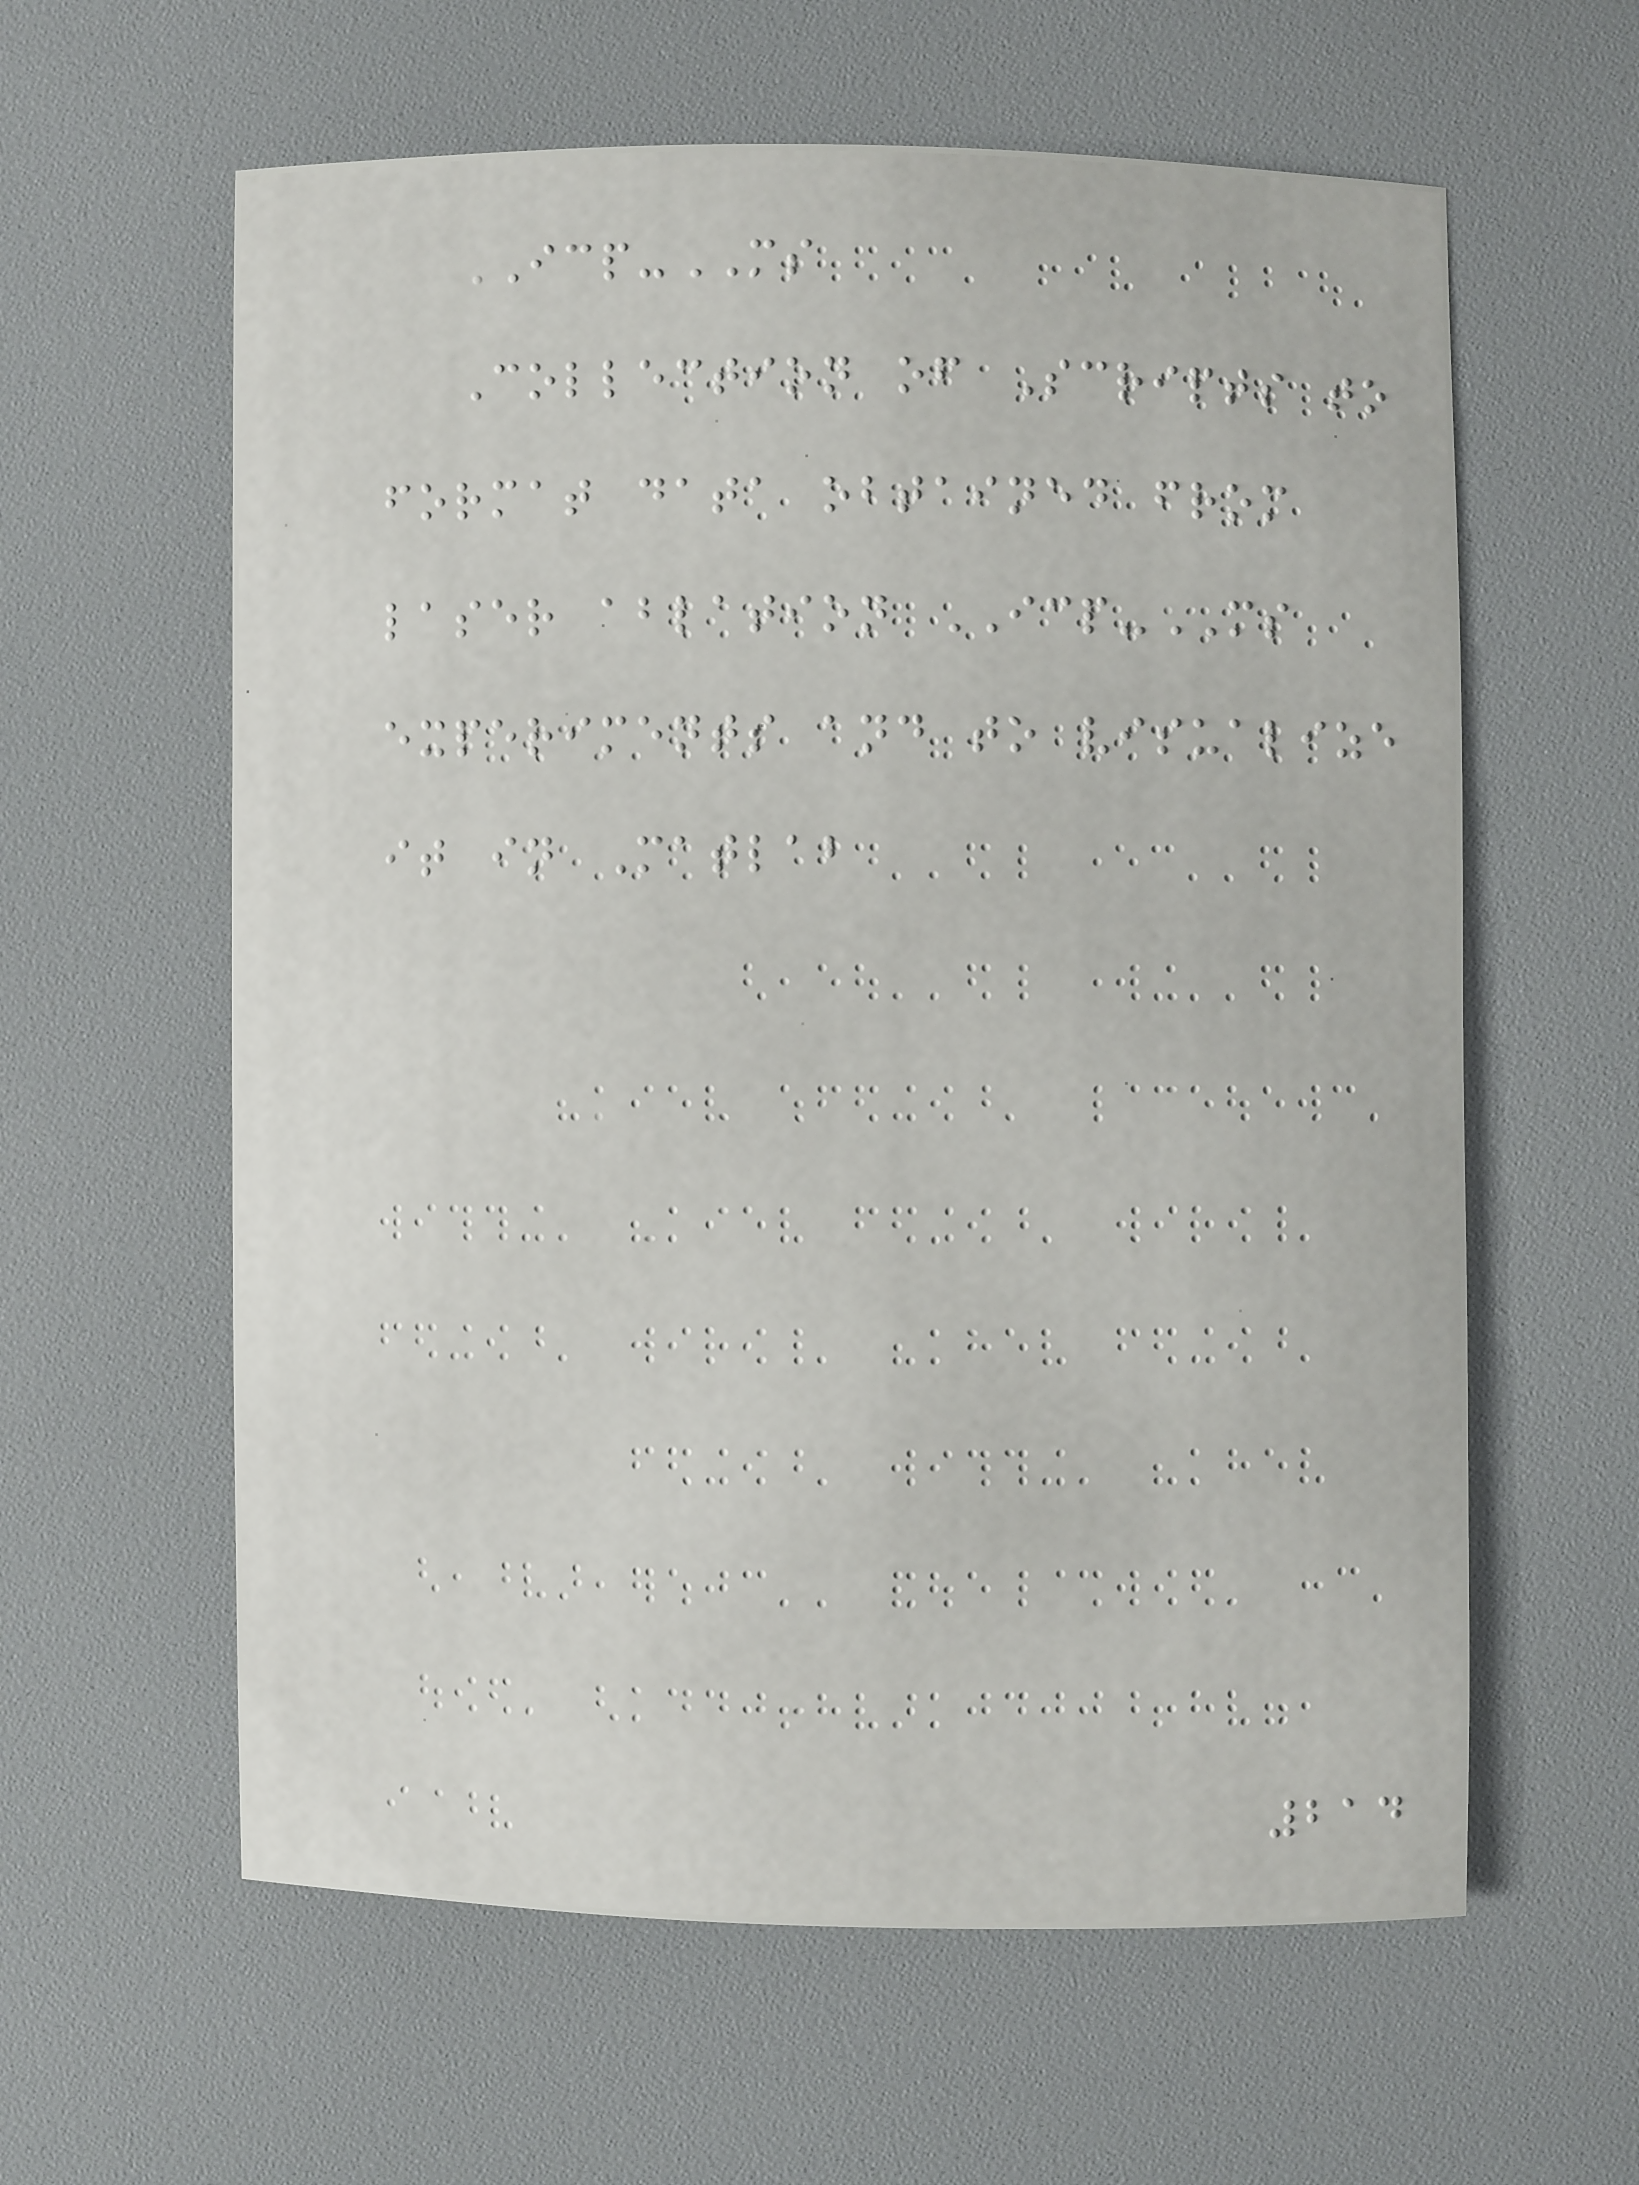ICP-MS
Collection of Scripts to
format data obtained from
laser ablation ICP-MS
experiments and to visualize
it in Matlab
214
